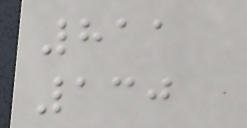811
130
